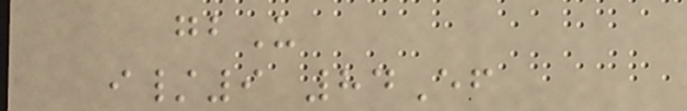gbU
i/9 84Ef
